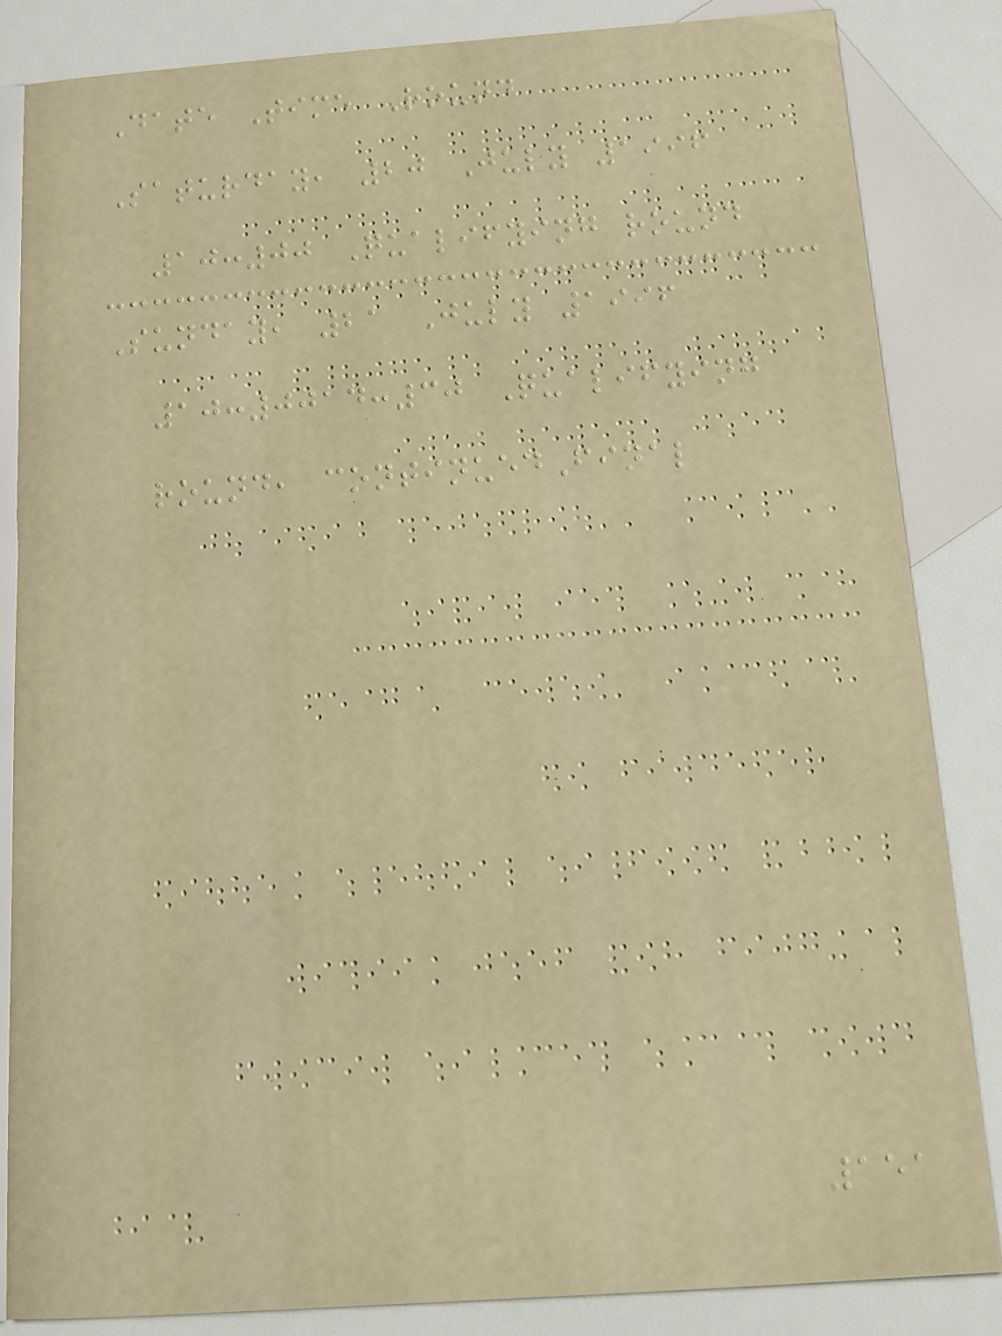Date Time Round
Saturday, 20 July 1996
10:00 Qualifying round
Sunday, 21 July 1996
10:0014:30 Qualifying
round, continuedFinal
151
